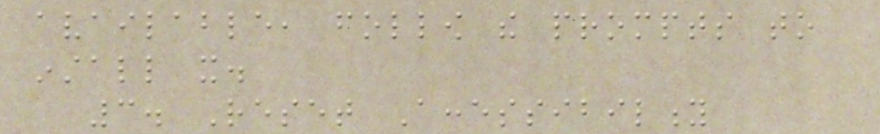available, follow the prompts to
install it.
3. Reset Accessibility
